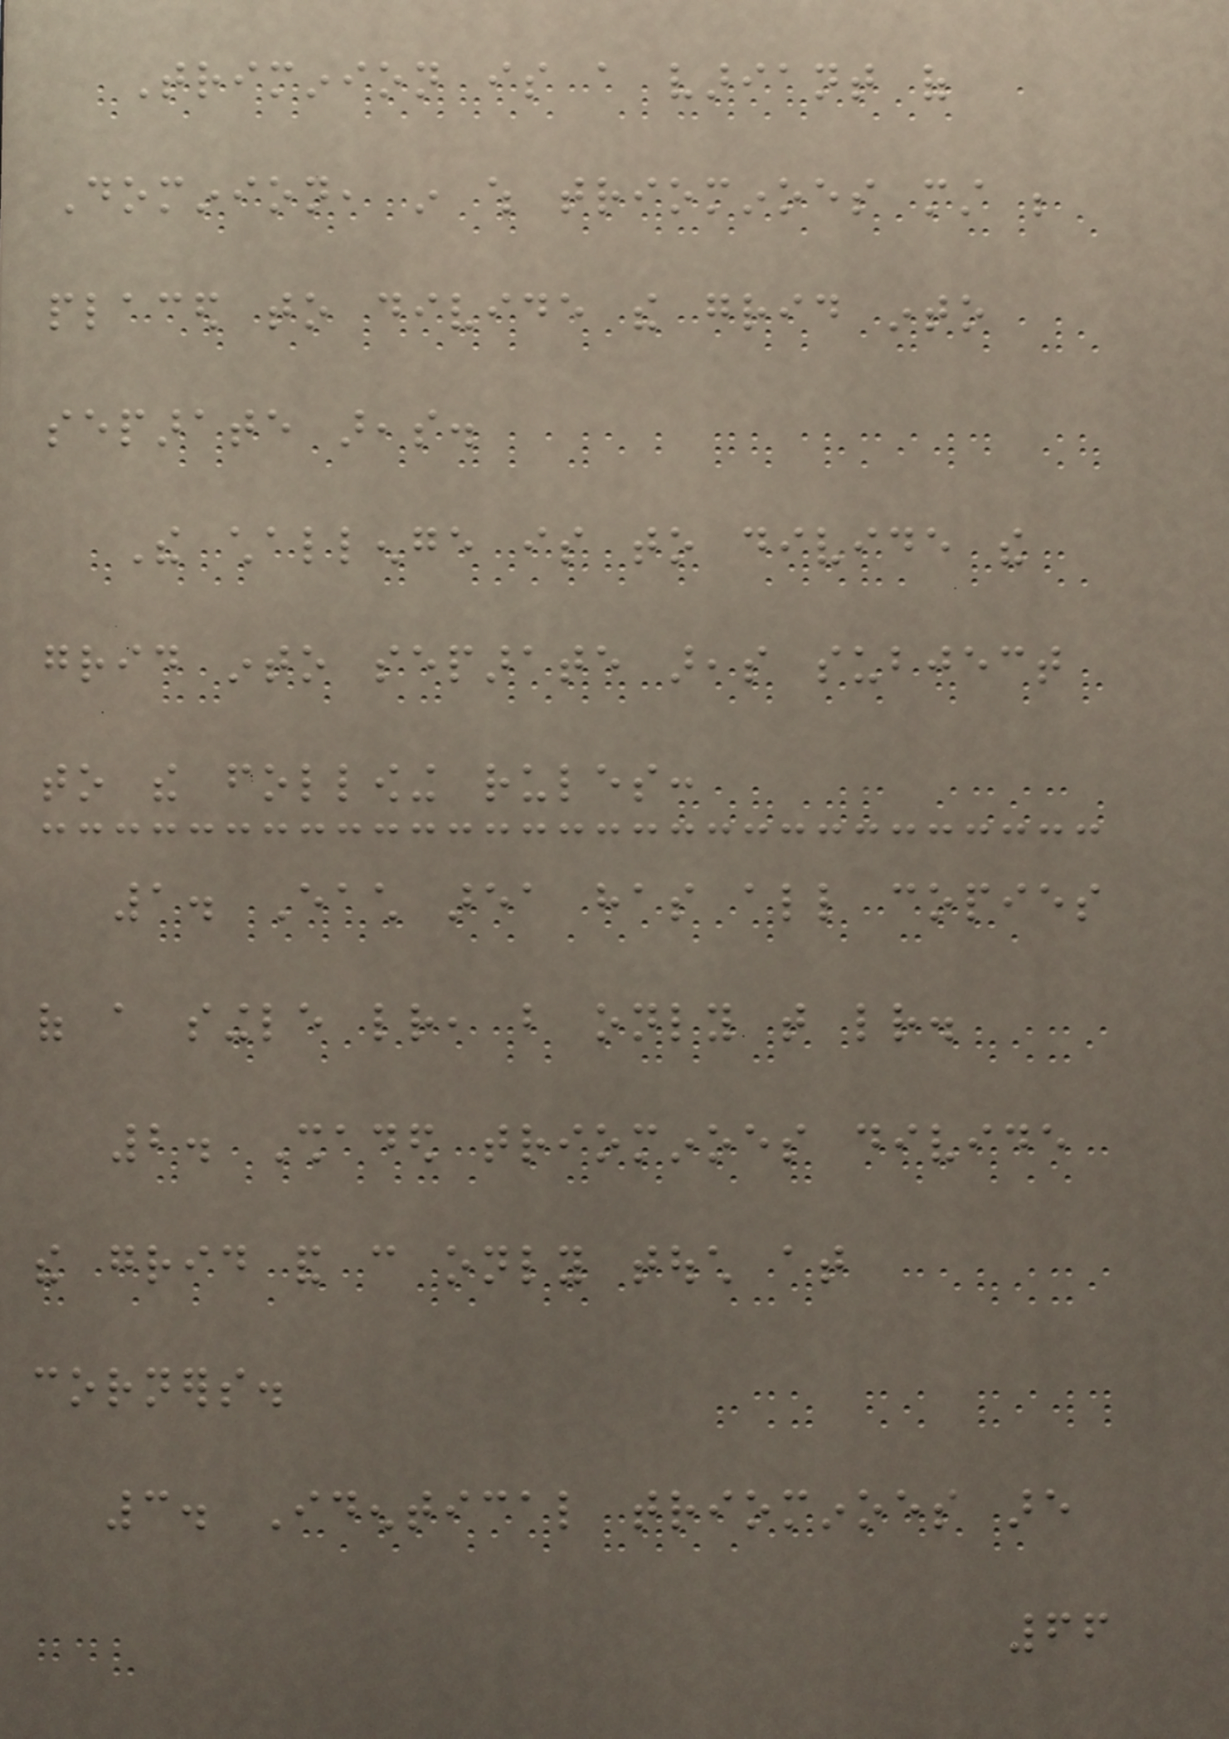Triminion is a variant of
Dominion, in which triominoes must be
placed to divide the grid into
separate areas.
The challenge is to divide the
grid into separate areas subject
to the following rules:
1. Each area has all copies
of a single letter, but only that letter.
2. Shaded triominoes divide
the grid and can only touch at
corners.
3. Identical triominoes are
66
